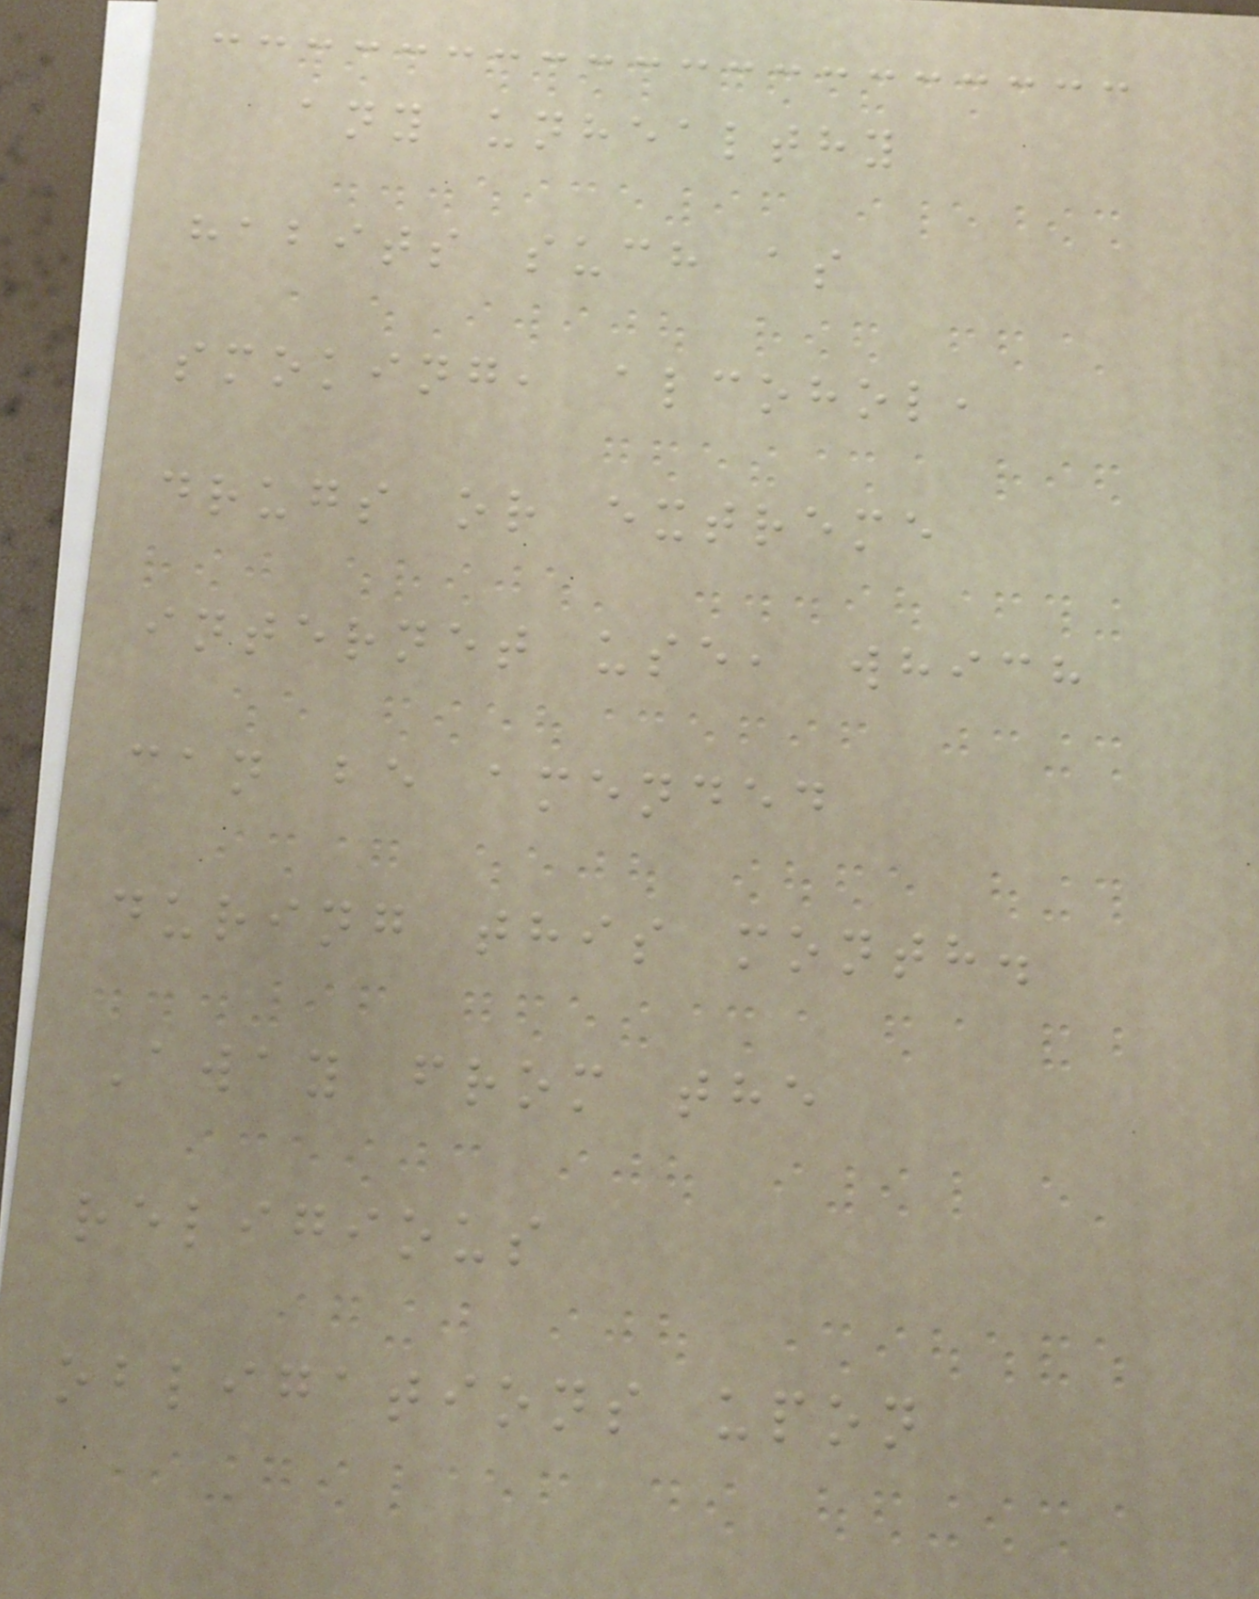any unhealthy
habits such as
smoking, alcohol,
drugs or extreme
internet use, which
can be amended
during this month.
Away from the
religious
obligations upon
